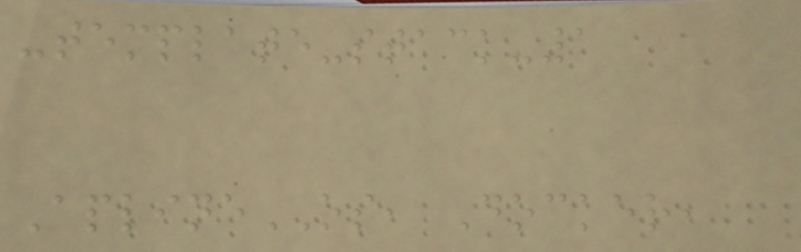-template-stack-1
AplineOS, Docker,
